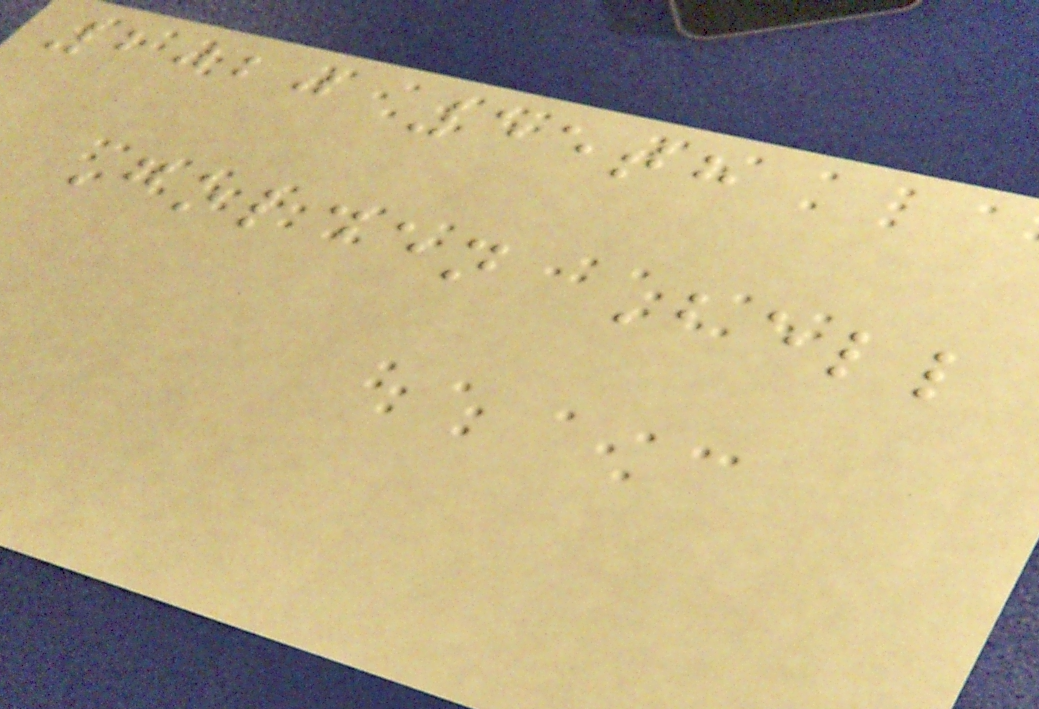2020 55th
Golden Bell
